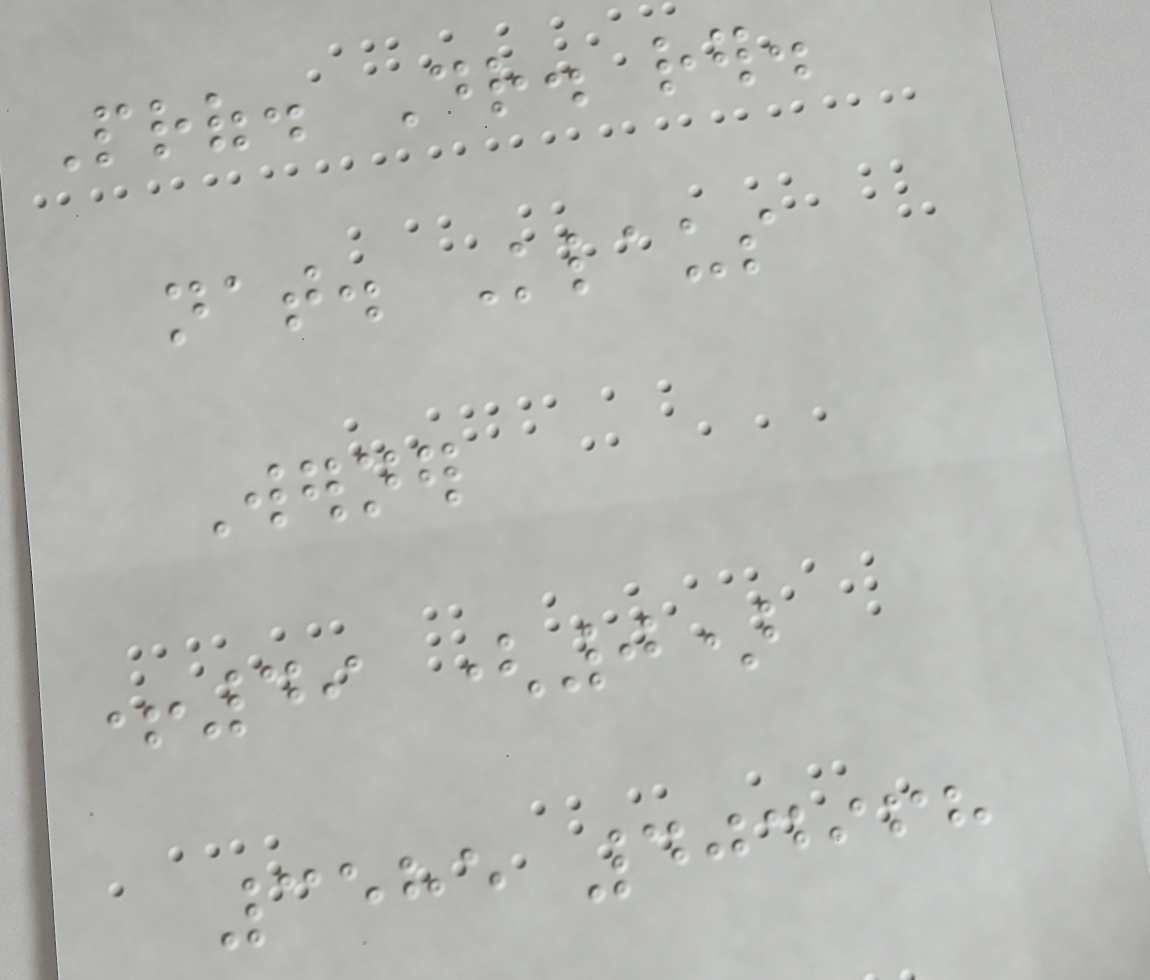Prof. Dr. rer.
nat. Klaus
Werner
+49 (0)
3585 404968
